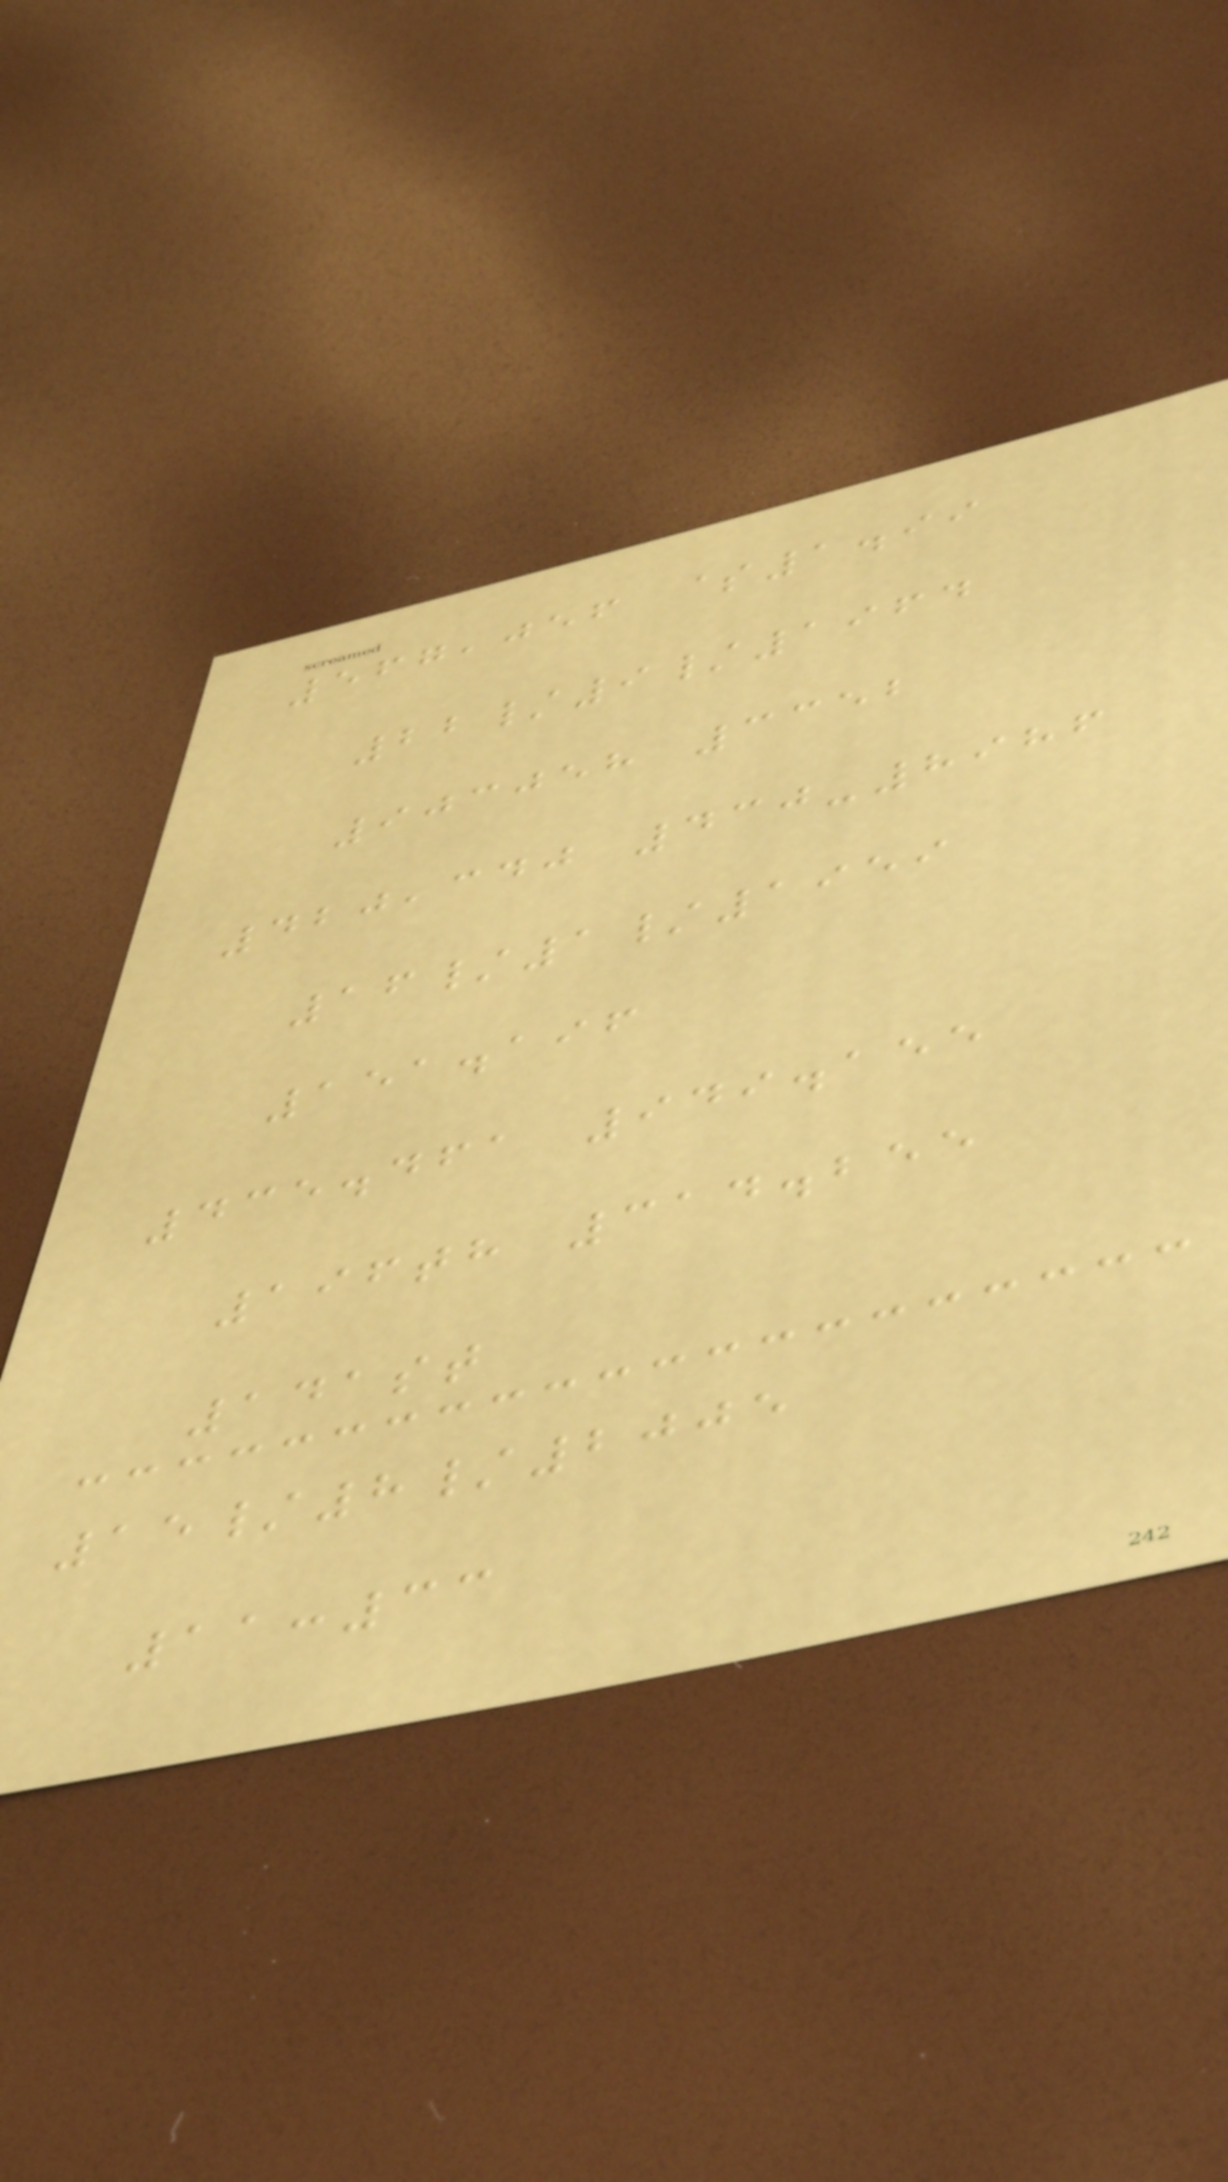567,056 $1.99
22/9/1964
903058 3352
420,340 430-8986
16/1/1959
151.196
435.461 949.155
196th 314.255
141st
15/8/2005
11:33
